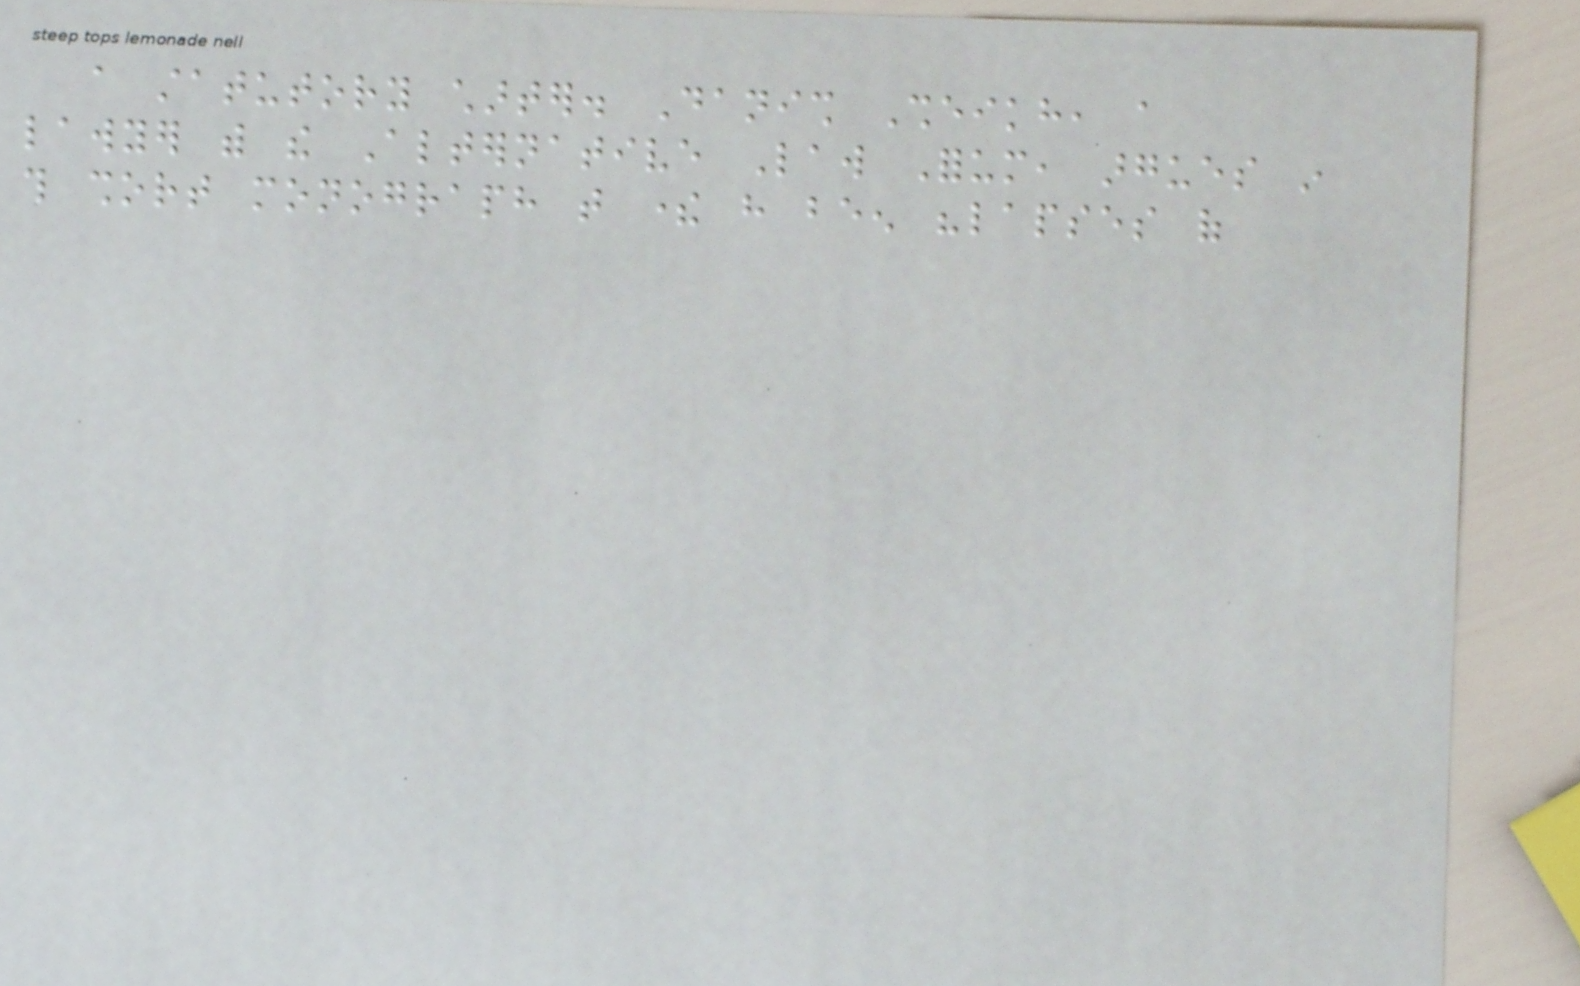a statutory charter. Danish Sheikh, a
lawyer with the Alternative Law Forum, argues in
this short monograph that there have been "lapses of
